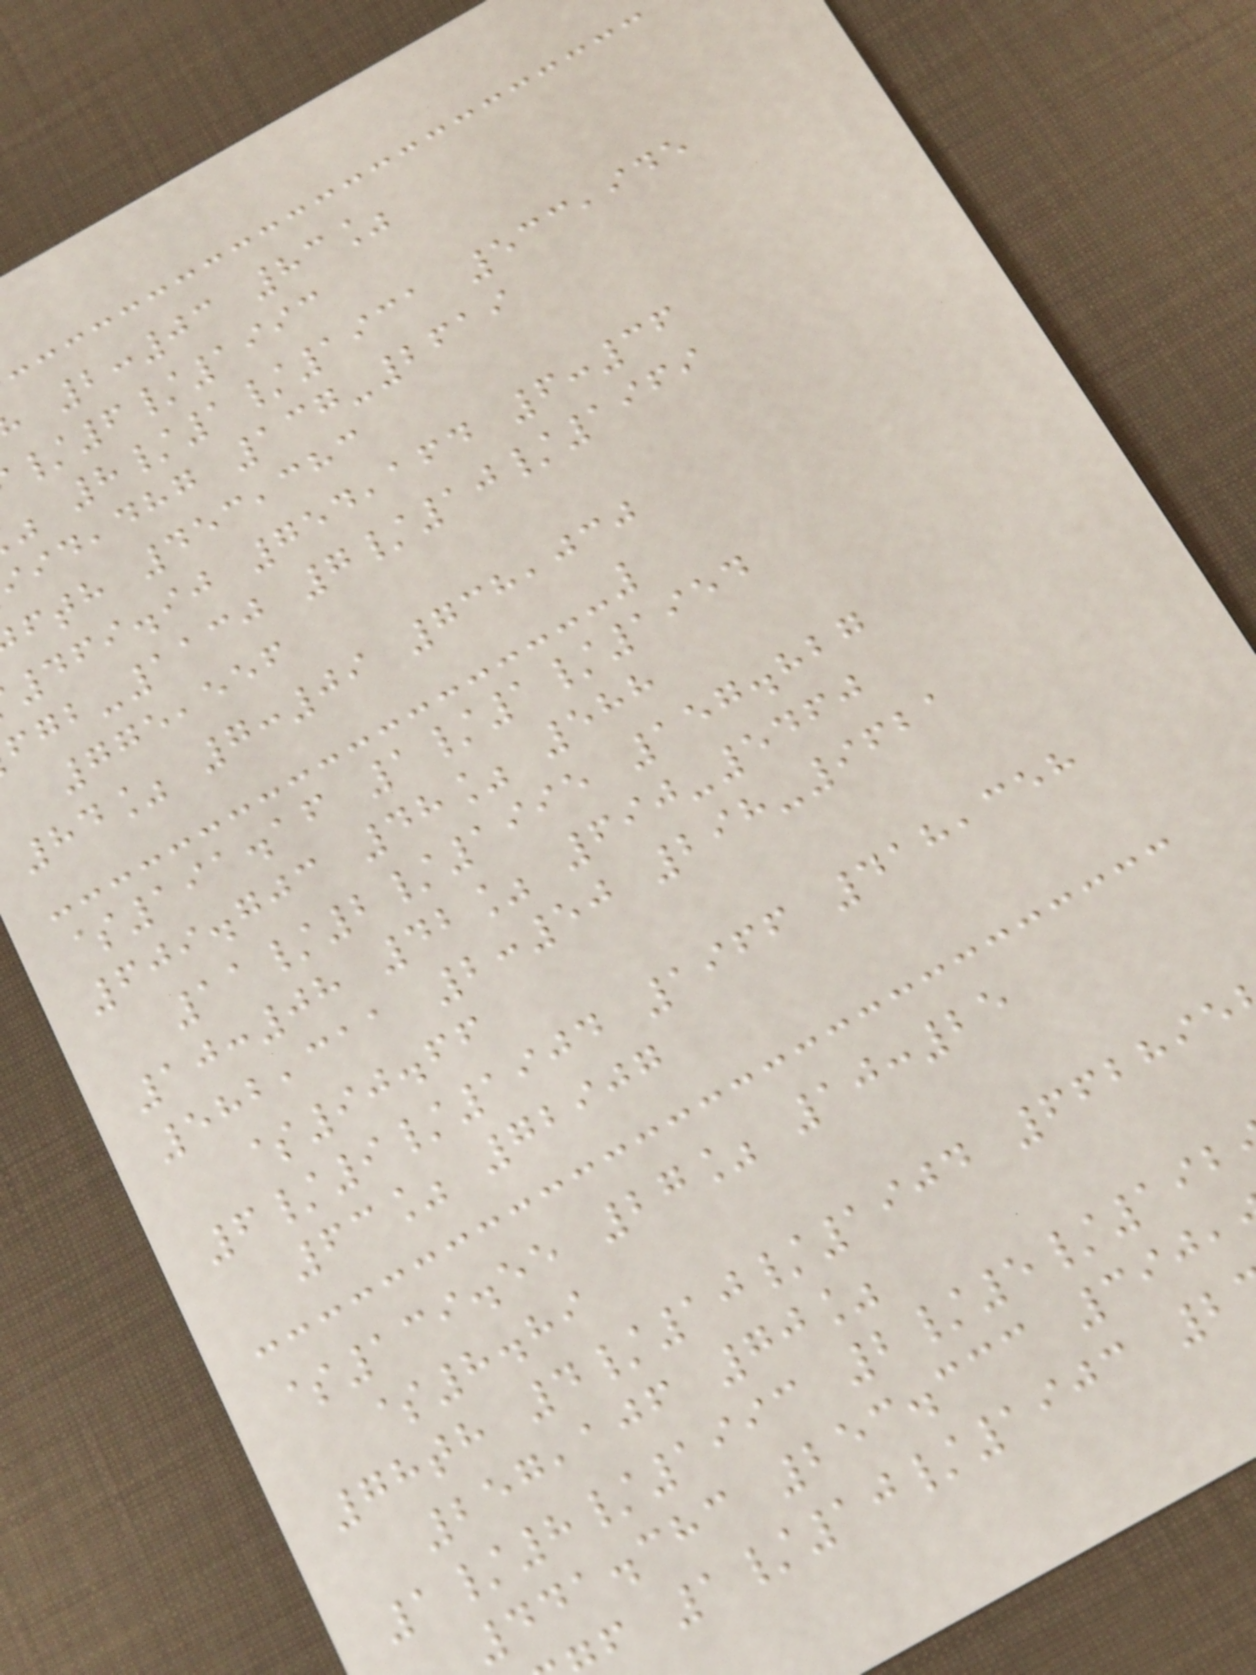2:03 83%
/6/1993
8/1/1931 533,945
,dhg 137-2619
fth 453,383
469.90 754,164 6:36
-1130 7/10/1969
775,556
84% 7:09 738,030
$191.16 1/1/1954
609.703 48% 588
11/2/1995 157.827
10:08 42% 690-5460
582,311 2:50 298-9621
$90.66
6/9/1904 1966 418,358
63% 72907
$139.55 27% 10:25
$8.89
78th 4/10/1904 662895
257,106 70%
1/8/1993 2/5/192
441.383 253.333 390,
f 1/10/1903 2
